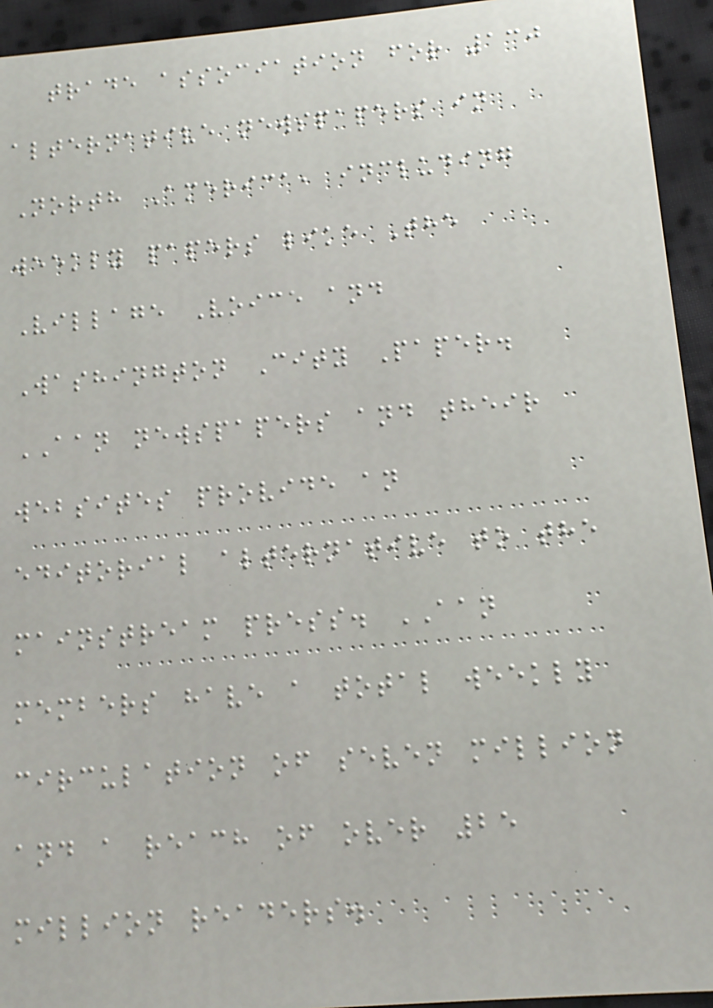trade association for 130
alternative newspapers in
North America, including
weekly papers like The
Village Voice and
Washington City Paper.
AAN newspapers and their
websites provide an
editorial alternative to the
mainstream press. AAN
members have a total weekly
circulation of seven million
and a reach of over 25
million readers.
